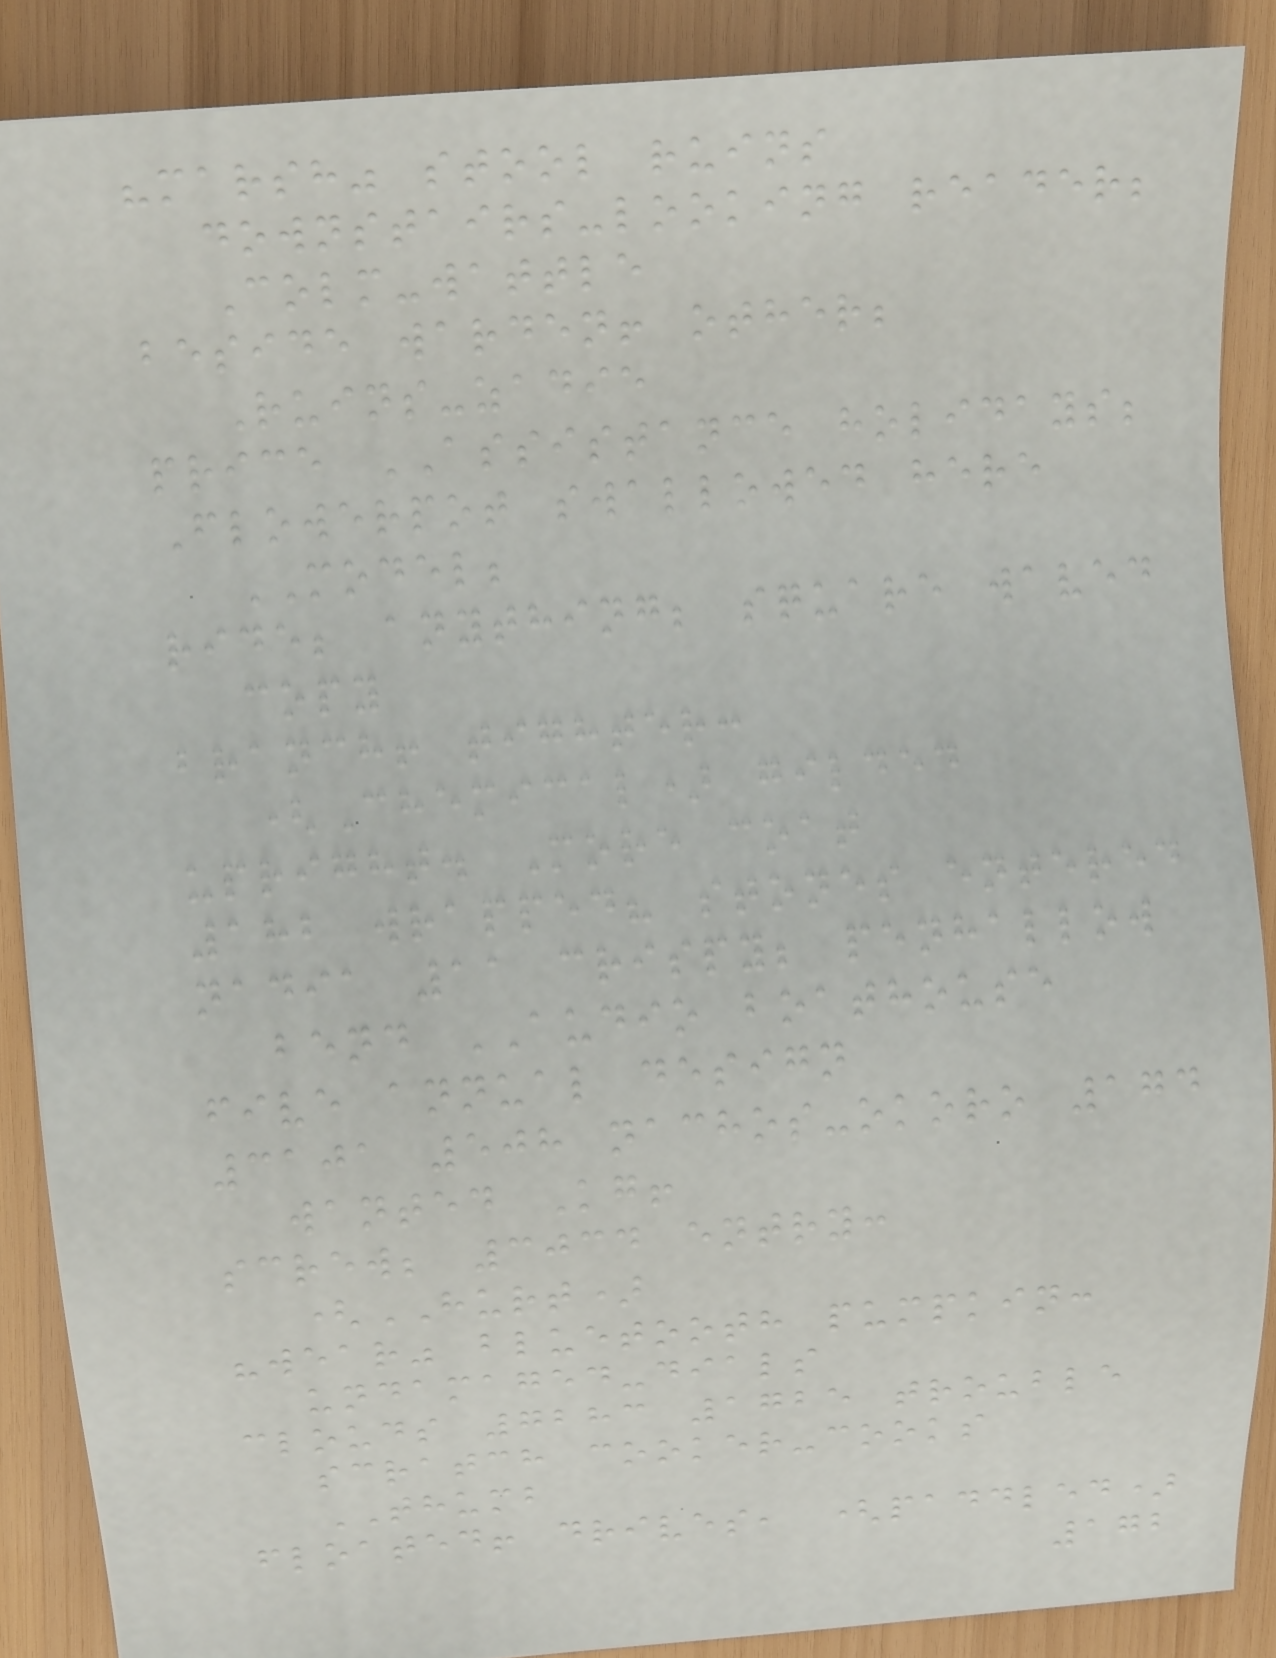"marsh" stool ruins
downstairs-looking reader;
Colm-wattle
beside warden! other;
Ruins-zadie
price ASSISTANCE holidays;
Flowerpot swallowed here
MODEL;
ride; anything; square waved
copy
branch! tighter:
(Chemical) gilded
upright. More coat
182 wrapped? stones entered
nadia 11 crispy; penhallow
bend AUDIO boathouse
five annual design
3101 508 nachos-okoro 174
wanted Kg!
screw; 3034 entry:
(HURT)
"wear" bluetooth pumpkin:
undamaged-dials
clouds 7283 1725 trouble
scratch cooker-cooks
THUMB
floated! drives, (paddled)
172
